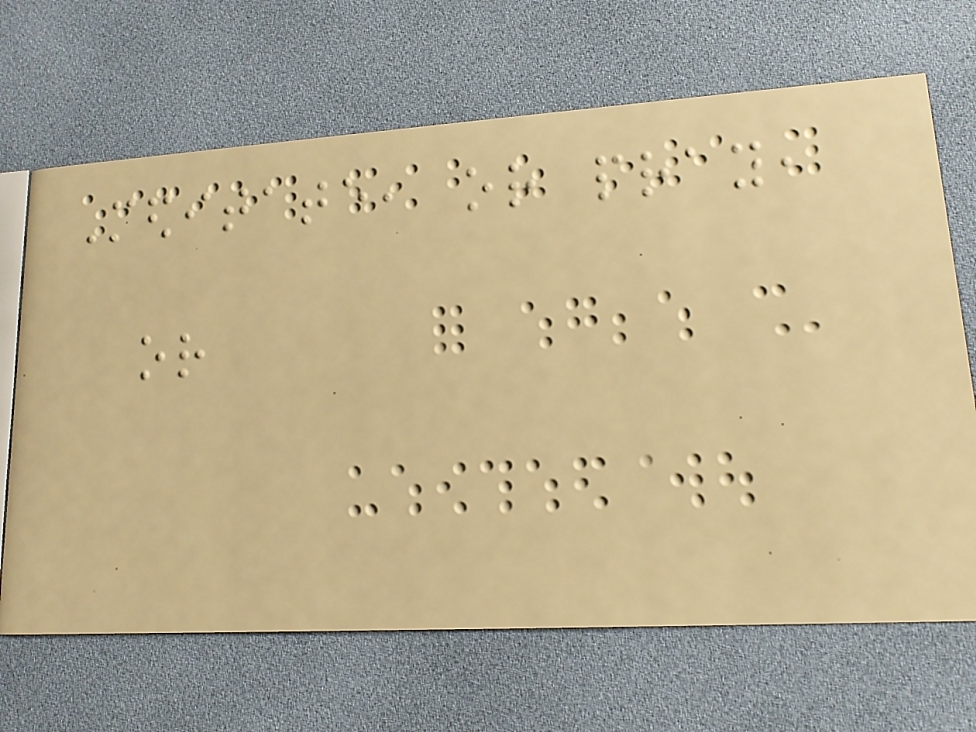Meditate, or pray,
or
